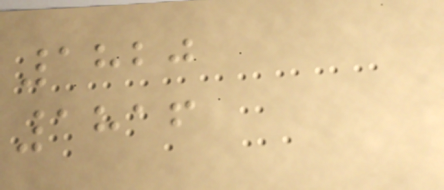1820
1816
